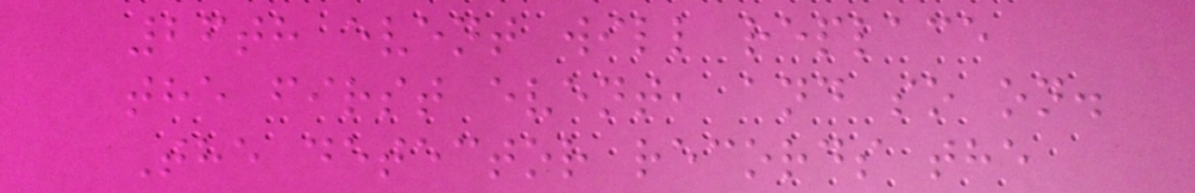26th event will replace
the first event, and so on.
The detector records the
